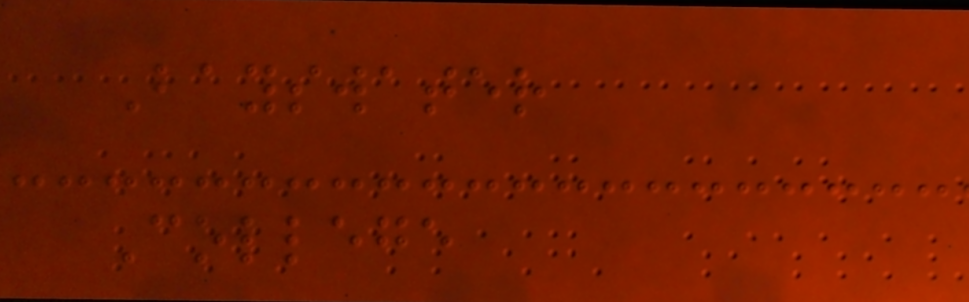Bayswater
College
